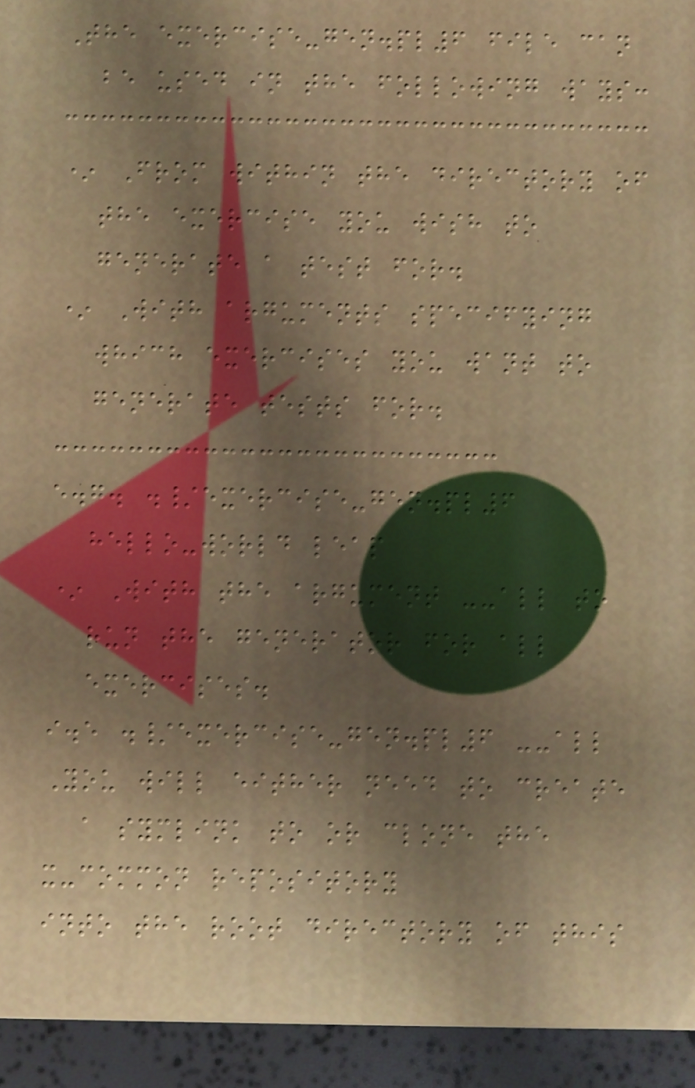The exercise-gen.pl6 file can
be used in the following ways:
* From within the directory of
the exercise you wish to
generate a test for.
* With arguments specifying
which exercises you want to
generate tests for.
e.g. ./exercise-gen.pl6
hello-world leap
* With the argument --all to
run the generator for all
exercises.
i.e ./exercise-gen.pl6 --all
You will either need to create
a symlink to or clone the
x-common repository
into the root directory of this
